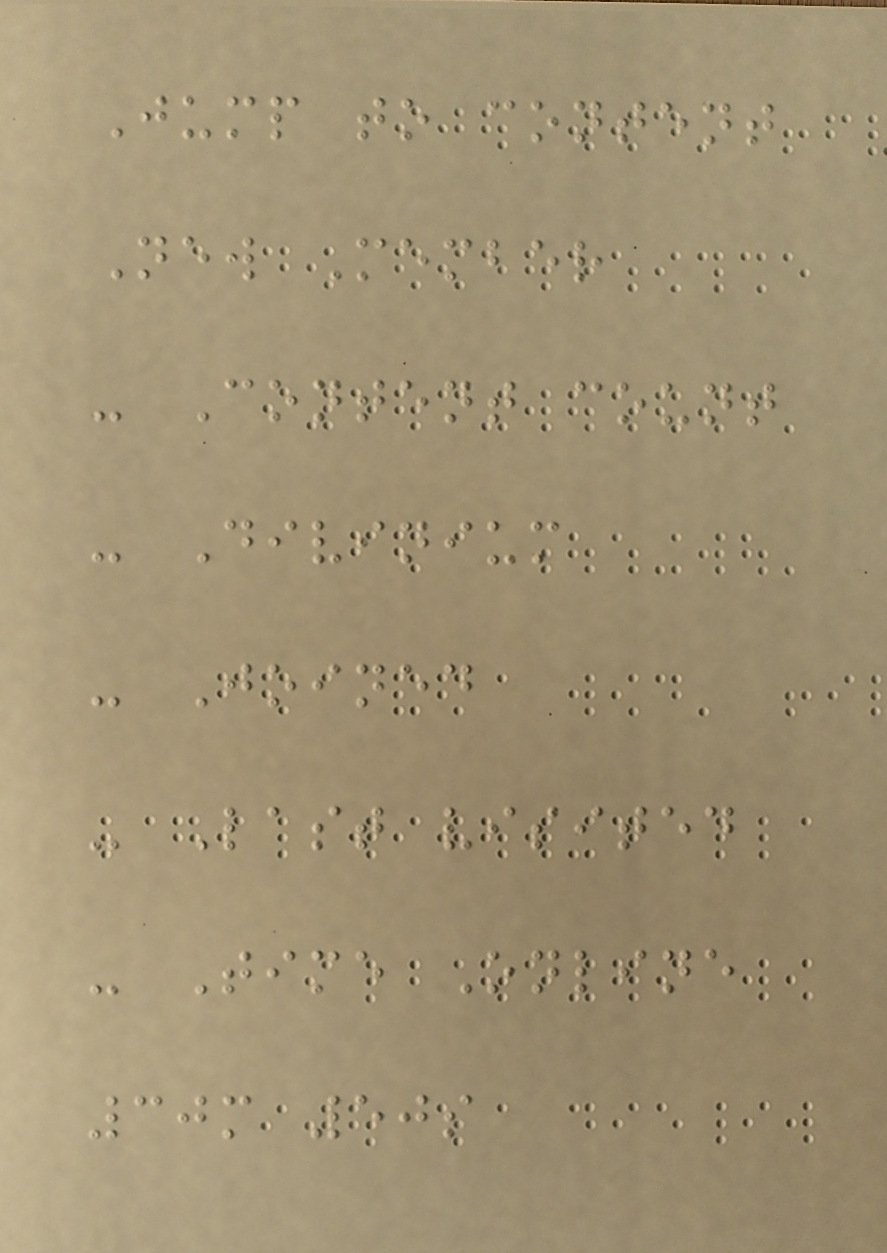Jump to content
New Member
- Content count
- Divinium
- Joined
- Last visited
- Time Online
30m 50s
